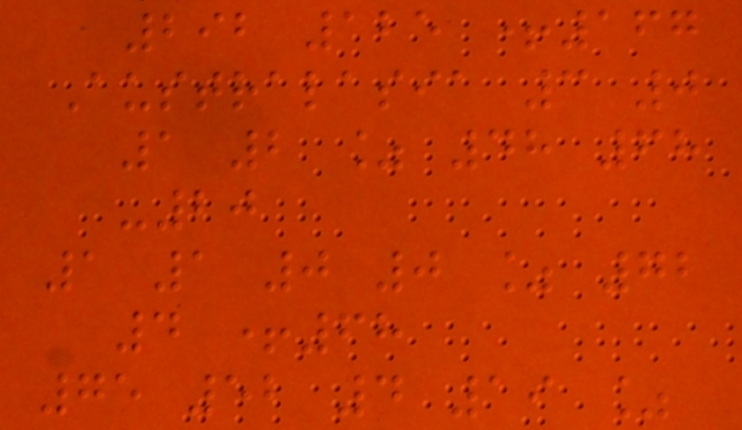292 125 +167
Australasia 3 0
1 2 % 48 68
-20
1 1 0 0 % 72
4 +68
75 52 4 19 %
